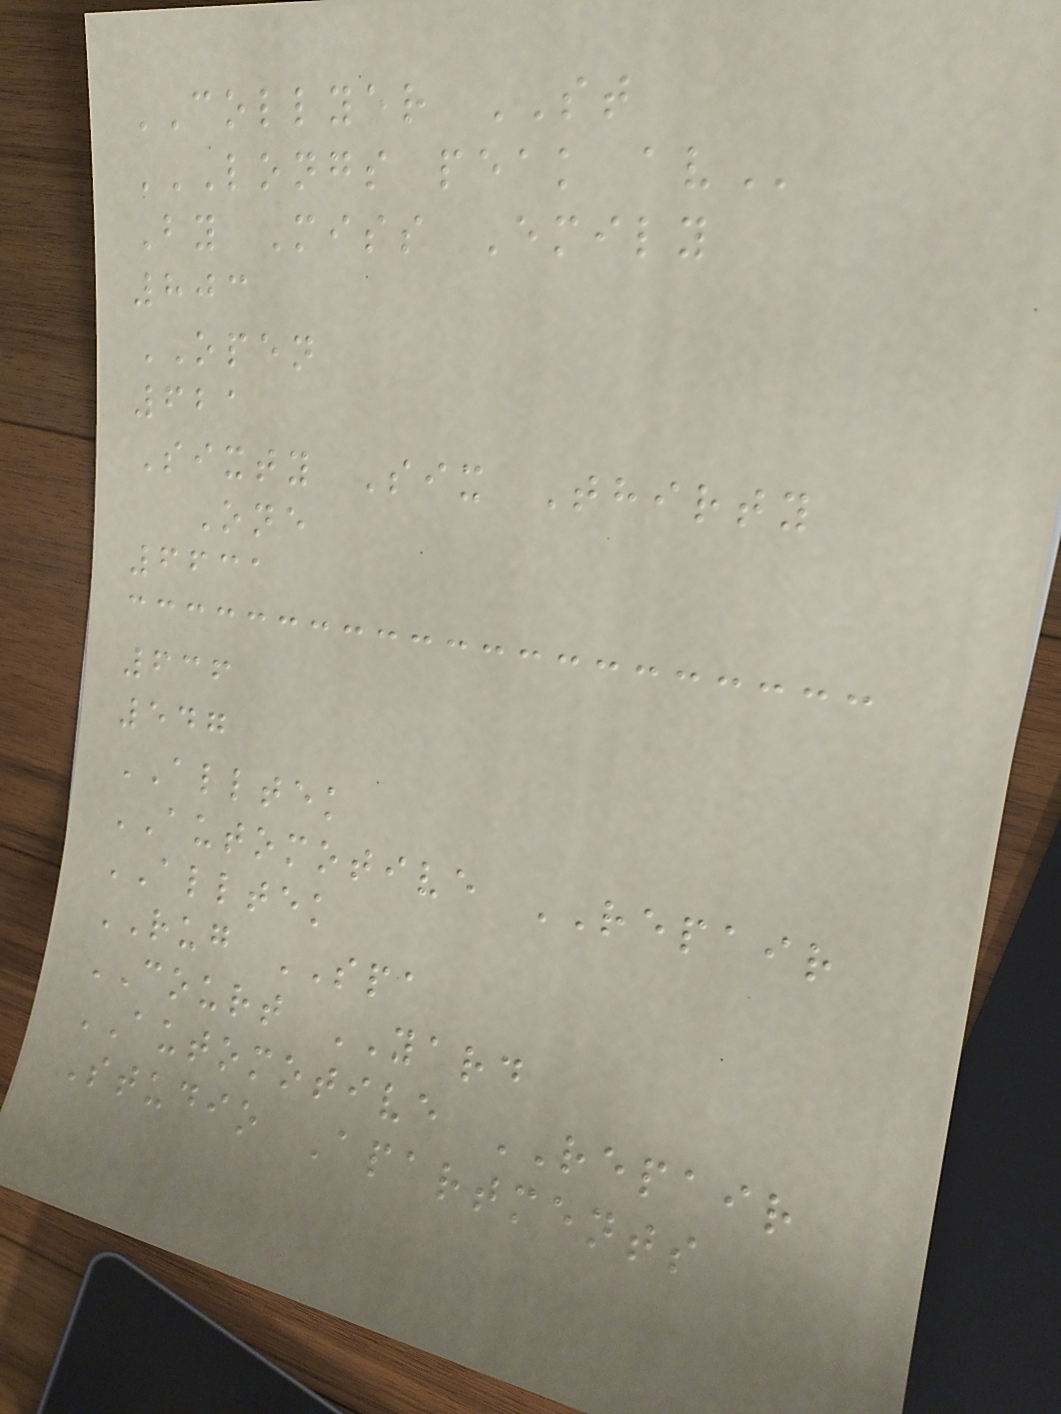COLLYER ST
LONGS PEAK AV
By Miss Emily
803
OPEN
621
Sixty Six Thirty
One
6631
636
547
ALLTEK
AUTOMOTIVE REPAIR
ALLTEK
RUG SPA
COURT YARD
AUTOMOTIVE REPAIR
Studio Apartments
